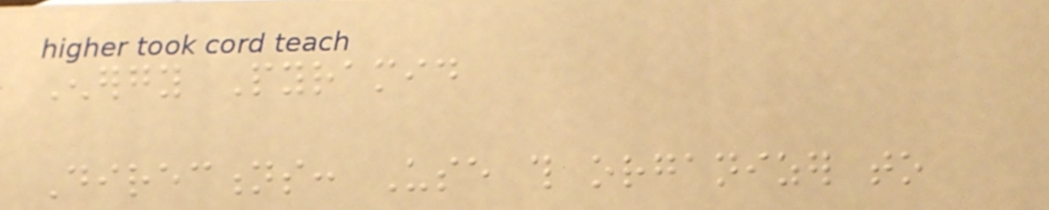Energy Pyramid
Directions: Use this organizer to
